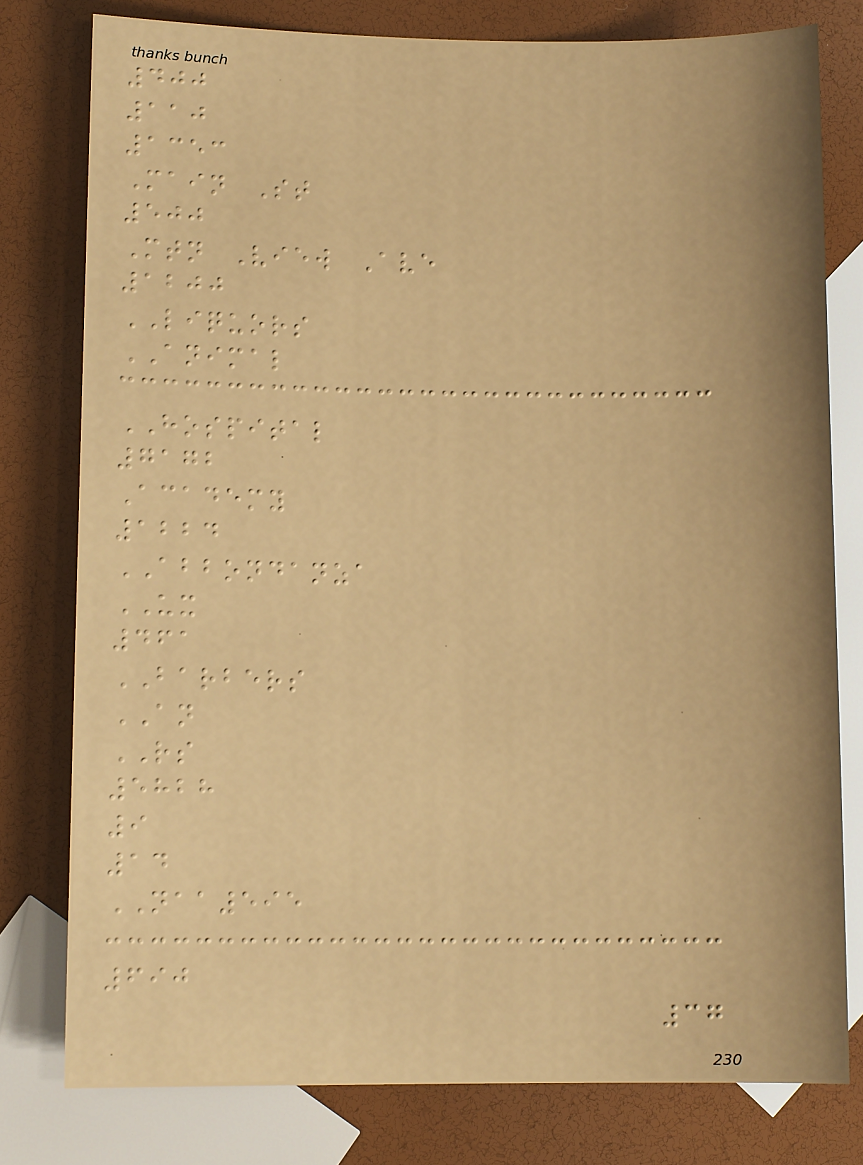400
110
1353
Main St
500
Mtn View Ave
1200
LIQUORS
ANIMAL
HOSPITAL
7172
Academy
1224
ABBONDANZA
UX
461
BARBERS
AN
RS
5828
9
14
NAA595
690
37
